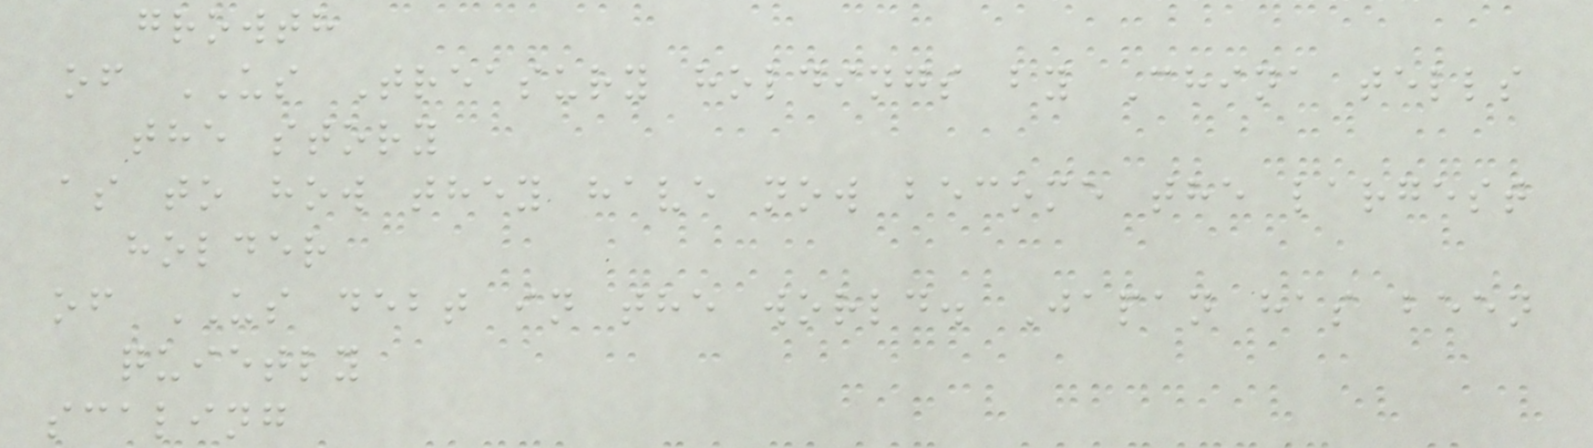growth
of US Treasury holdings by China tells
the story
as to how they have now become the largest
holder
of US debt in the world. Japan has been
quietly
scaling
